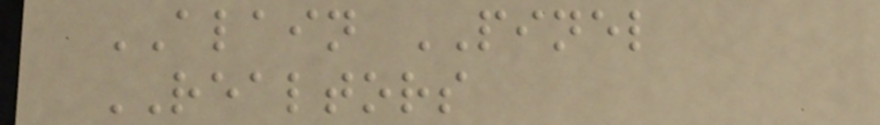ALAIN PINEL
REALTORS
